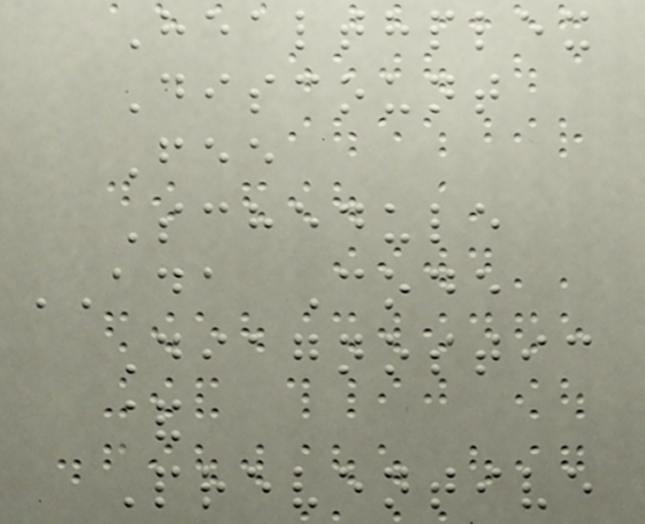Healthplex
Discount
Fee
Schedule
ADA Code
Diagnostic
&
Preventive
